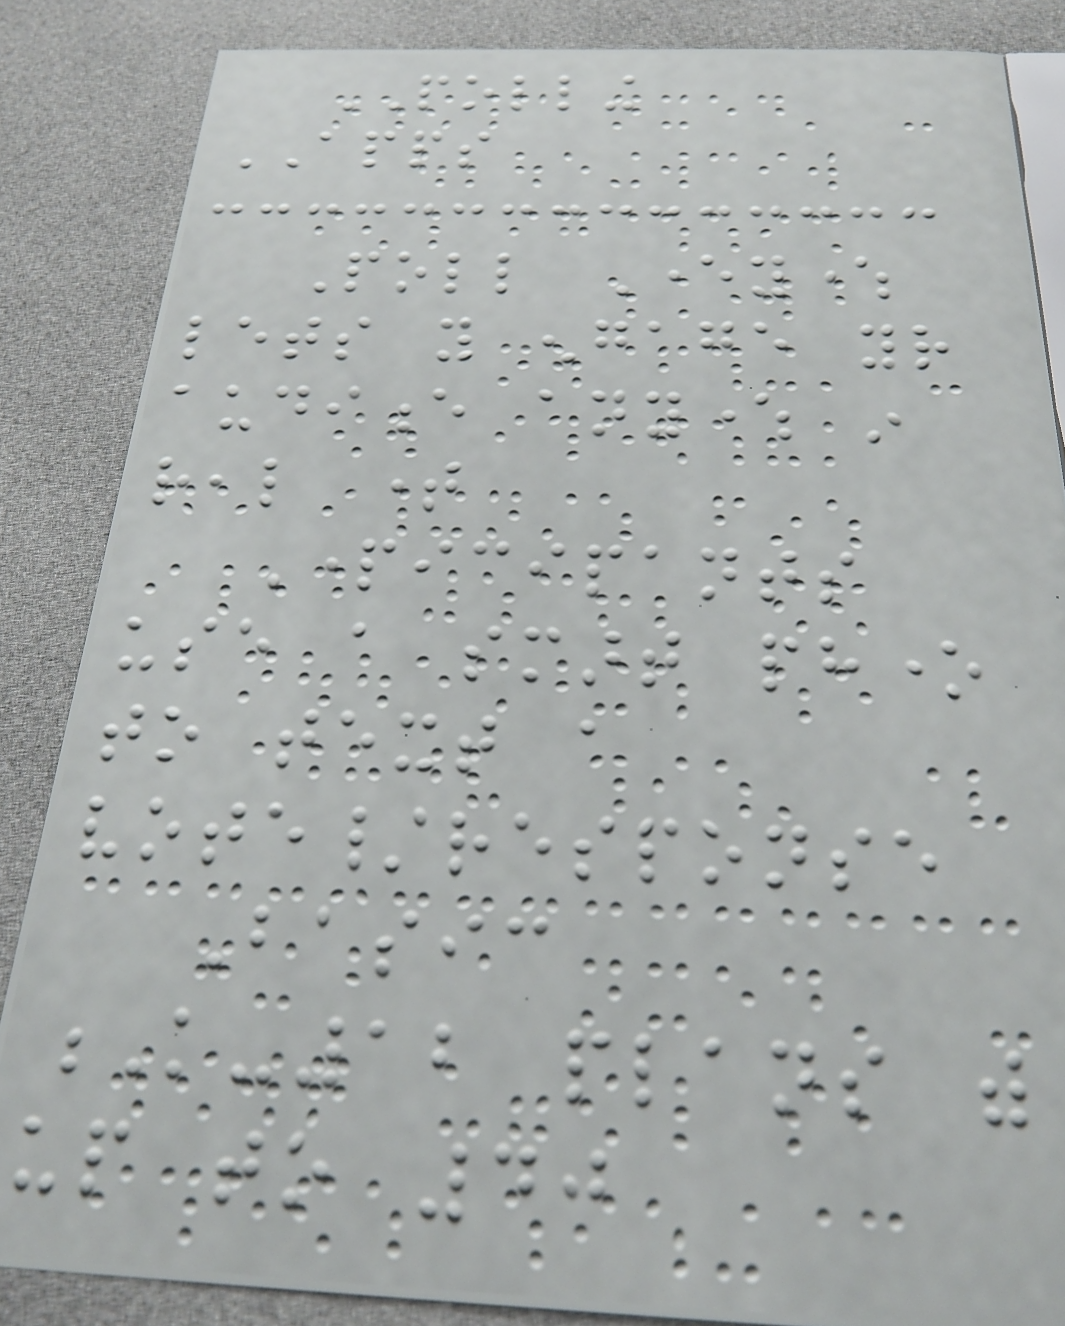POLLING
APPS
Poll Everywhere
lets you engage your
audience anywhere in
real time
Participants
use a smart phone
to text a
vote/response
Basic
K-12 plans with
up to 40
